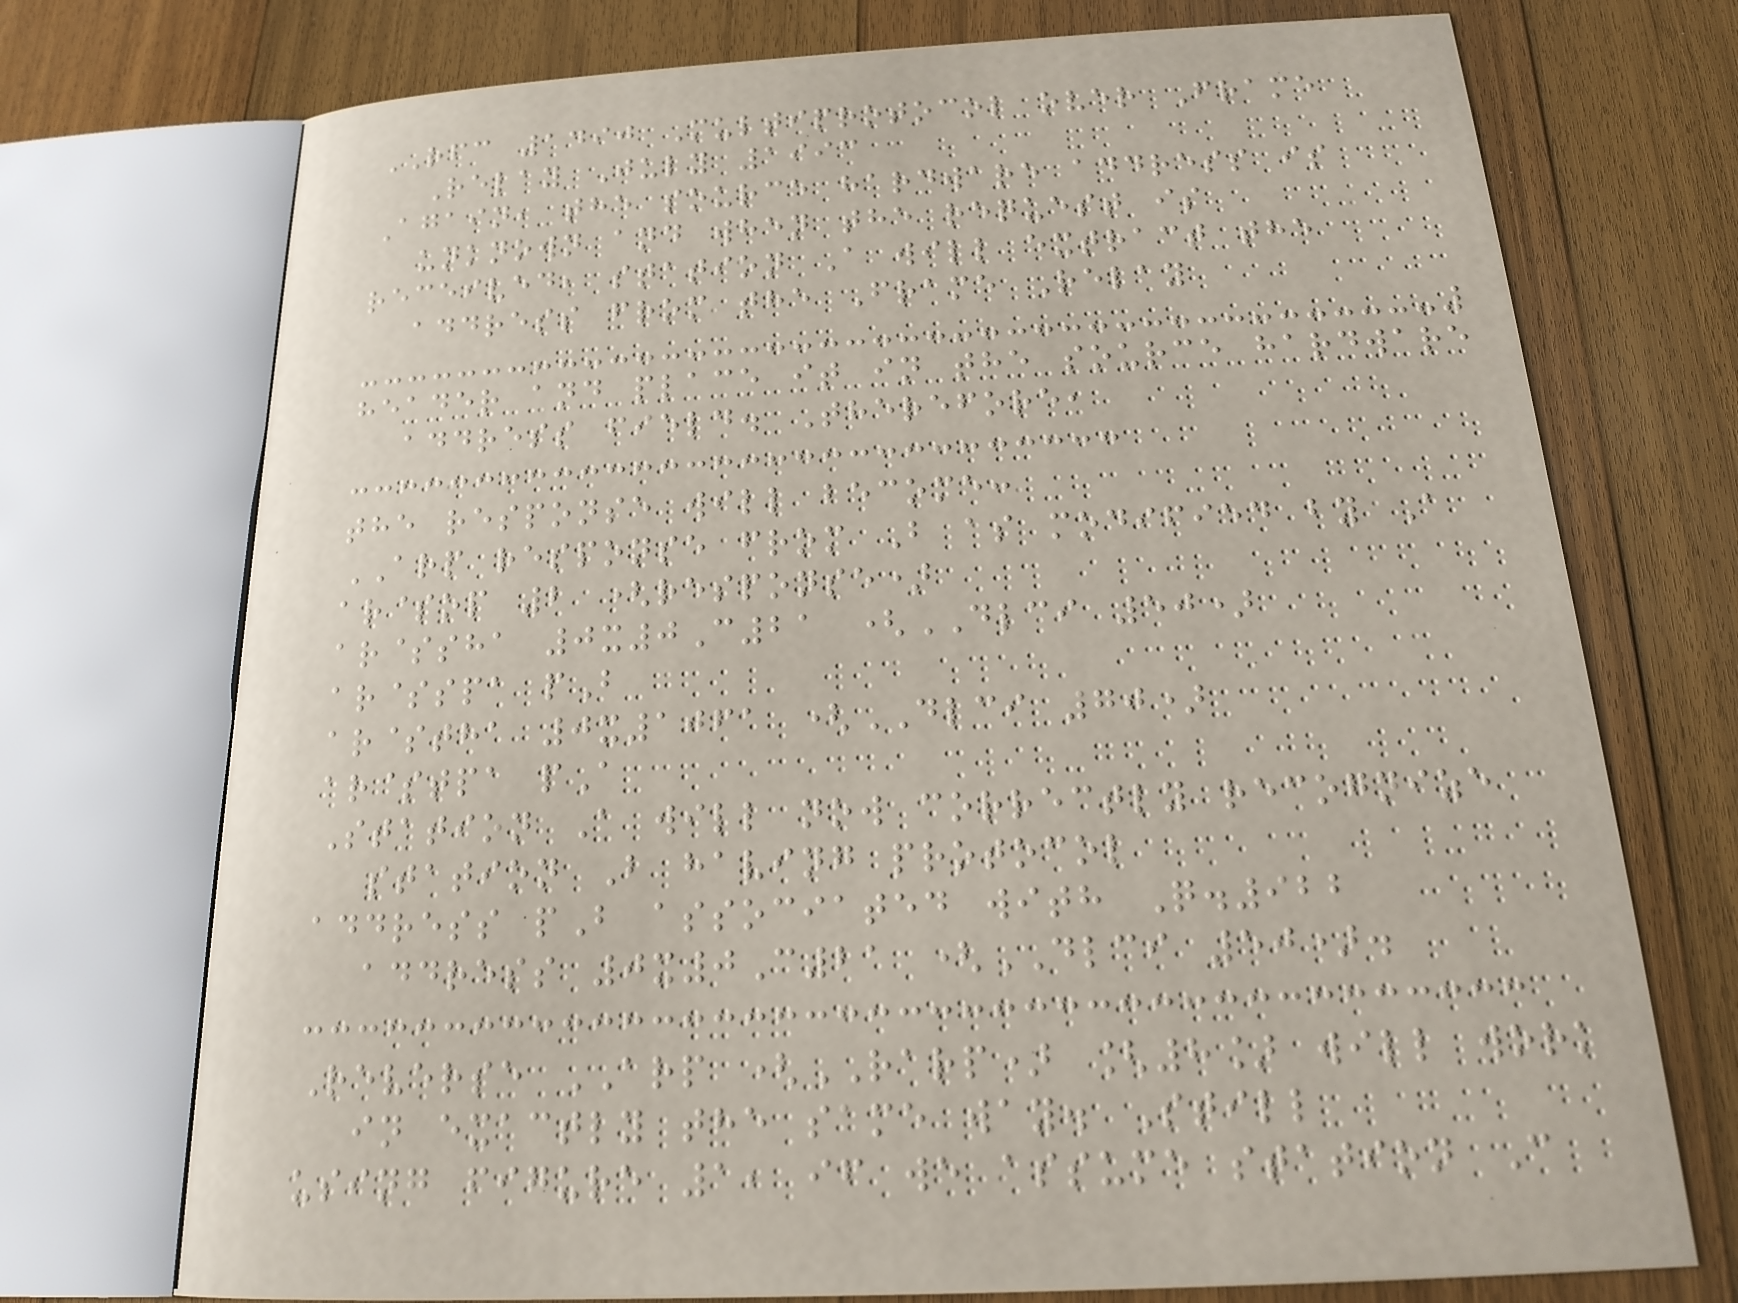RFC 1490 Multiprotocol over Frame
Relay July 1993
Again, the source hardware address is
unknown and when the request is
received, station A will extract the
address from the Frame Relay
header and place it in the source hardware
address field. Therefore,
the response will become:
ARP response from B as modified by A
ar$op 2 (response)
ar$sha 0x0C21 (DLCI 50)
ar$spa pB
ar$tha 0x1061 (DLCI 70)
ar$tpa pA
Station A will now correctly recognize
station B having protocol
address pB associated with Q.922
address 0x0C21 (DLCI 50).
Reverse ARP (RARP) [8] will work
in exactly the same way. Still
using figure 1, if we assume station C
